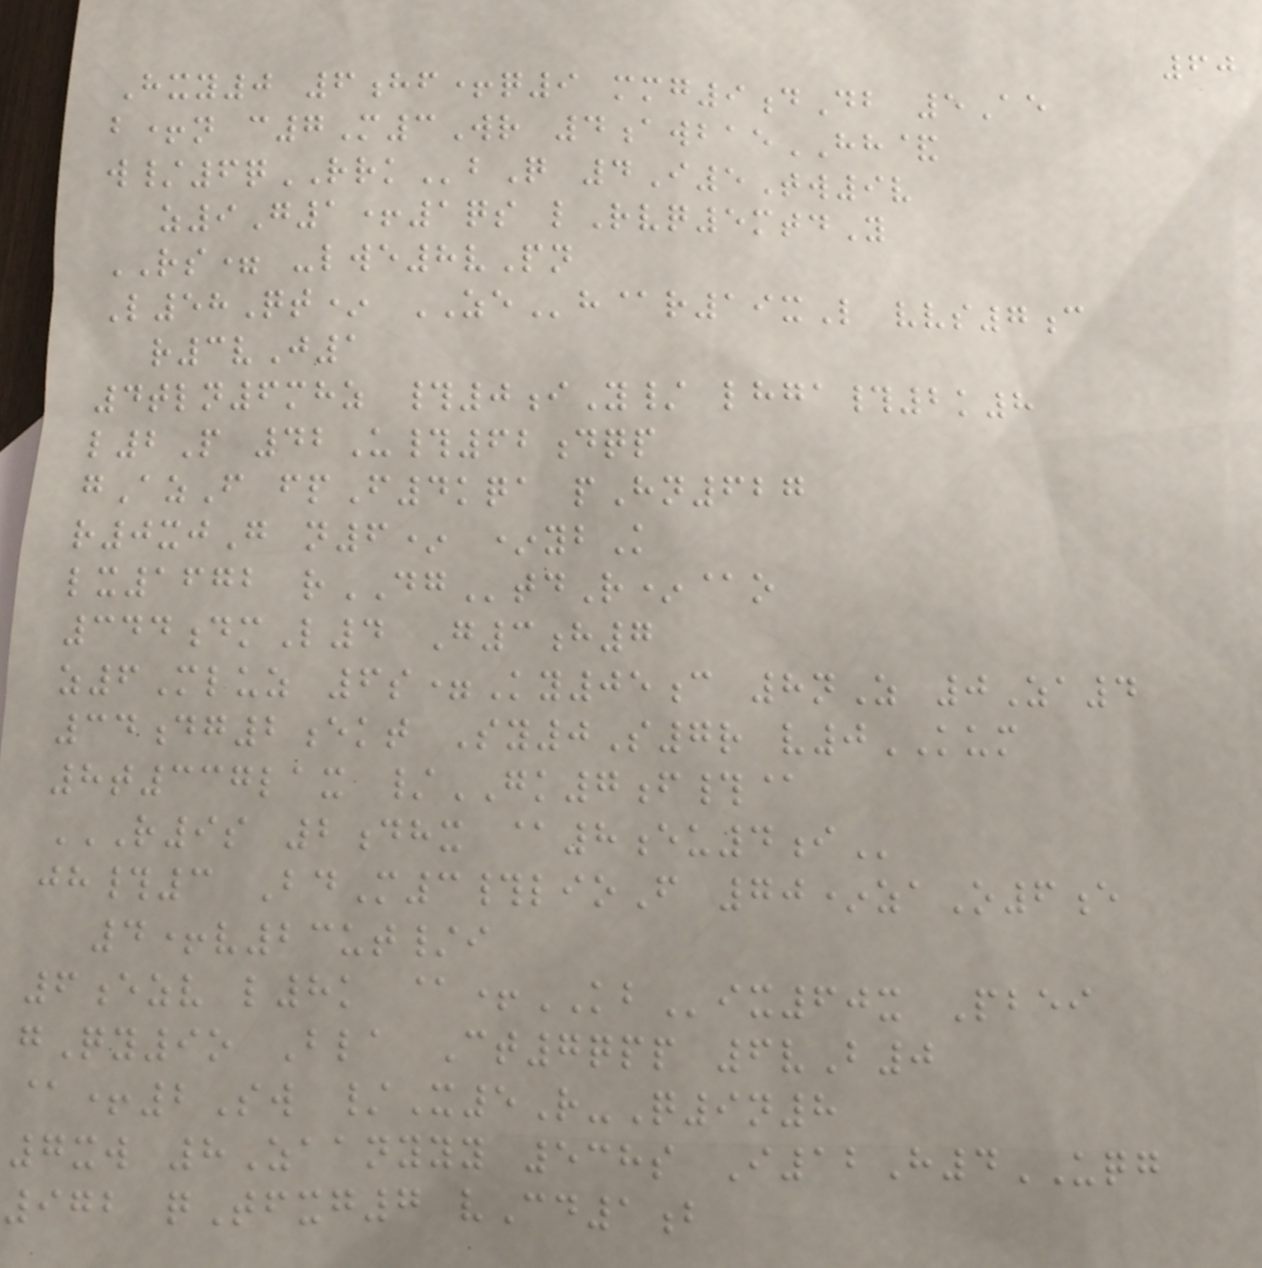60
Hxy0 6hf+q9 mmg9dDb 5Ae
b+n c7M3Wr 4awbaeHH&
w/6qRRKbQ 4I5Tw9v
z9G1+1qs lRvq5mtdY
RS= -lwe8vPn
L58Qt* ZEh@r19xL vvs7c
r3vJ1
4tln6mhz #0iY/ lhga#2k8
l2P 42U#62dqp
gAzF fpF4kqa pHn627
r0xjG n6* *ybK
lx1672 rDGtdR*@o
344dmL4 G3h7
z6Mluz 6s=Ky05c 8nZ 0Za4
34dg2ekt Sy0S7r v0KUM
8t337lax /GK7f#@
R9S 2DHX @8EU4I
jh#3 BdM3#lioF 70*zaO6e
4+v23ut/i
6ezv l8k @+KBix60x Pbei
gQy9o Bla Ct7qpp 6vB0
@+2Sw /X5R-Q9n8
7xw 8Zaanyyy 538s I12H4UQG
972 qTfxg7 vCd1b
